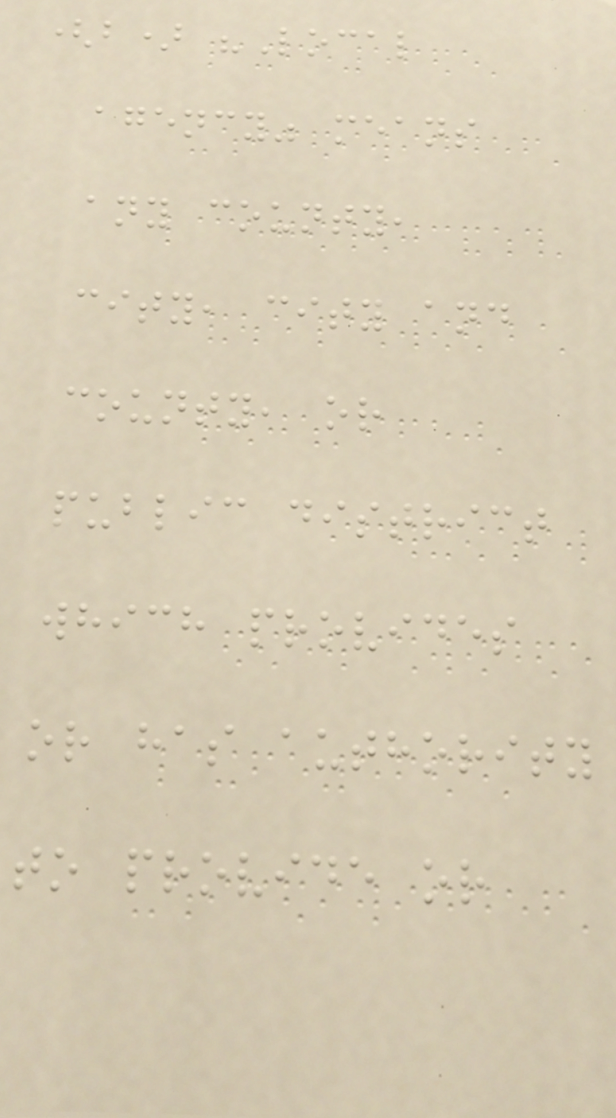(b) "Local
agency" means
any county,
city, city and
county, or
public district
which provides
or has authority
to provide or
